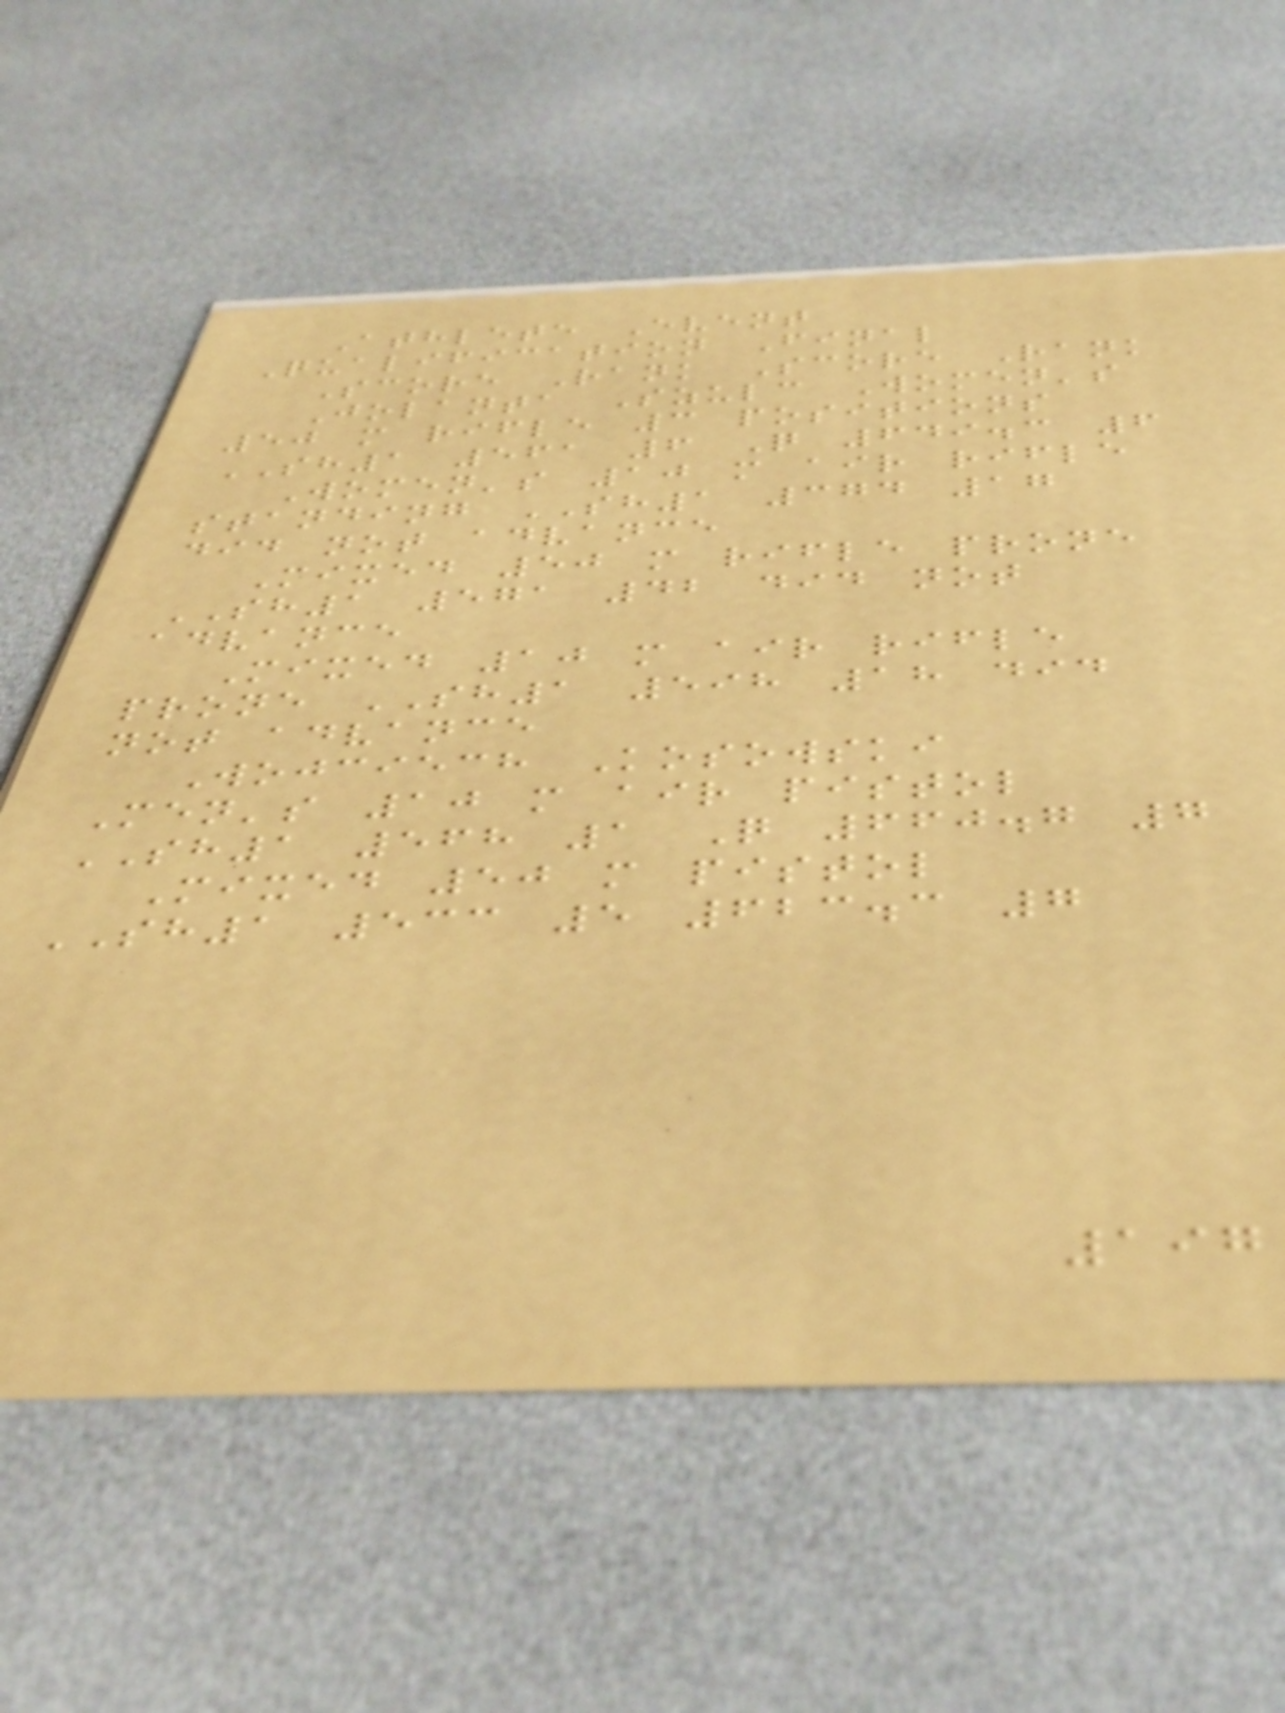Athlete Event
Qualification Final
Score Rank Score Rank
Jolanta Szulc Women's
50 m rifle 3 positions
SH1 561 6 Q 649.3 6
Women's 10 m air rifle
standing SH1 374 17
did not advance
Mixed 50 m rifle prone
SH1 571 42 did not
advance
Mixed 10 m air rifle
prone SH1 598 18 did
not advance
Wojciech Kosowski
Men's 10 m air pistol
SH1 568 1 Q 660.7 7
Mixed 50 m pistol
SH1 533 5 623.3 7
197
